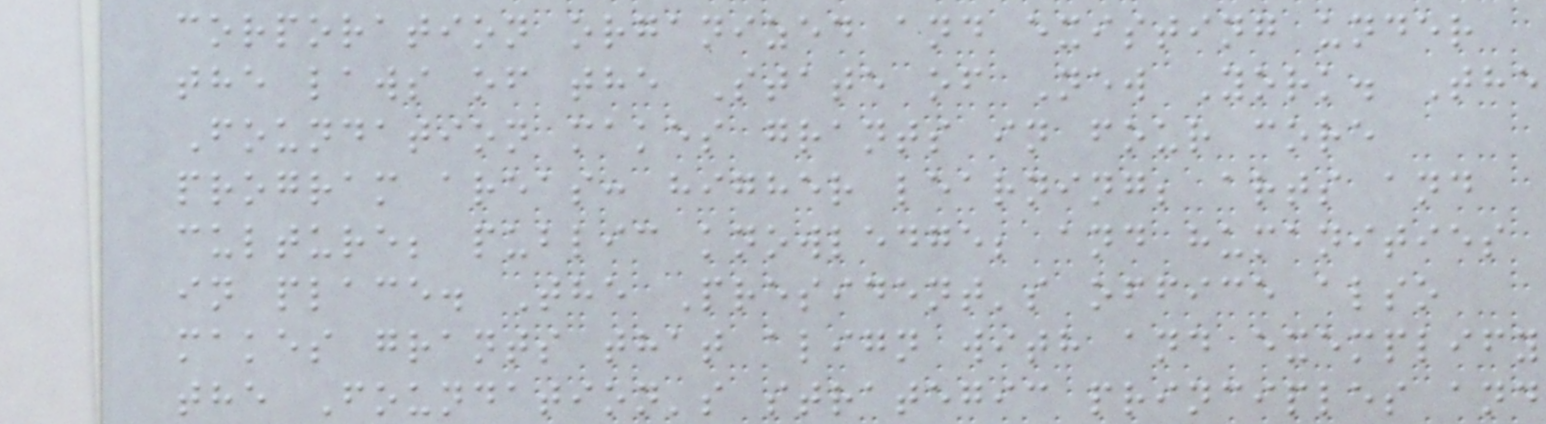corporation organized and existing under
the laws of the State of New York. The
Foundation makes grants in four core
program areas: higher learning; arts and
culture; public knowledge; and humanities
in place. The President's office also
makes grants that align with and exemplify
the Foundation's strategic principles and
